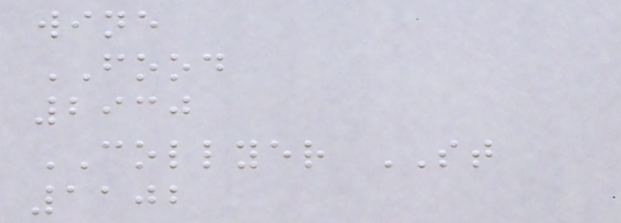wine
FOOD
2930
COLLYER ST
1102
